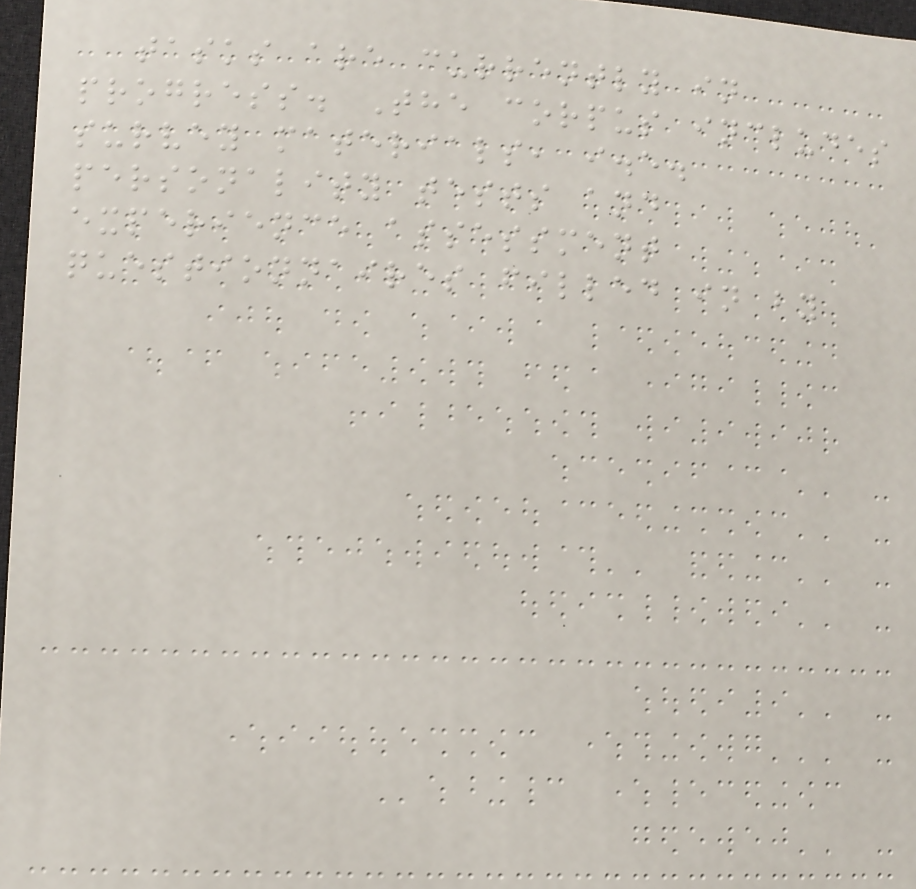tasks are currently in
progress. The corpus includes
survey materials, i.e.
personality tests and
experience assessment
questionnaires filled in by
